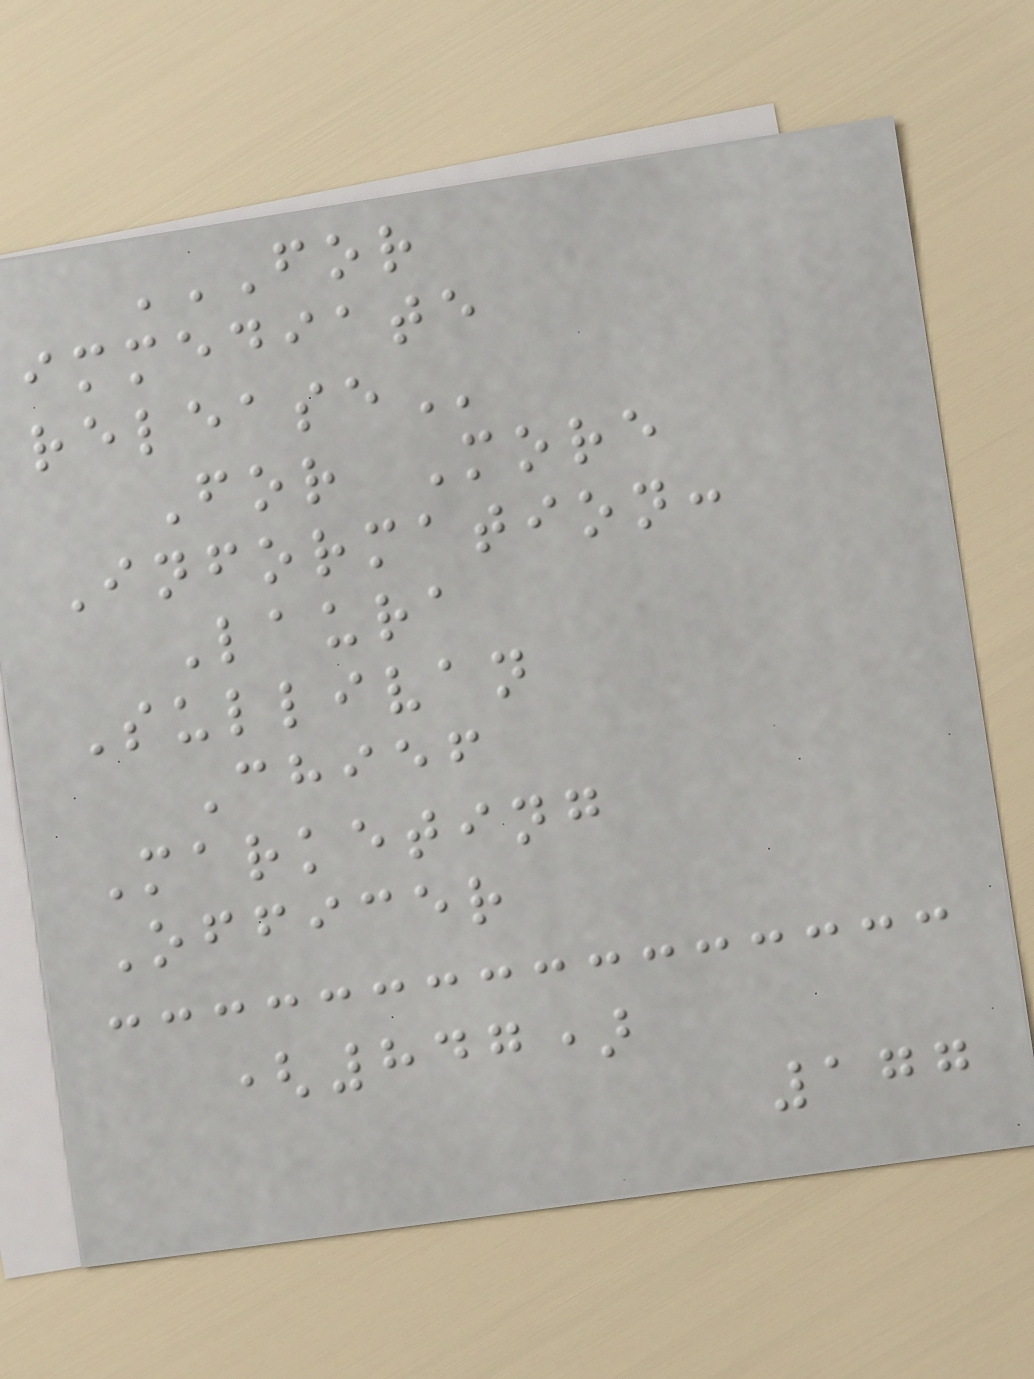FOR
IMMEDIATE
RELEASE
For More
Information:
Laura
Sullivan
Chief
Marketing
Officer
(847)
177
